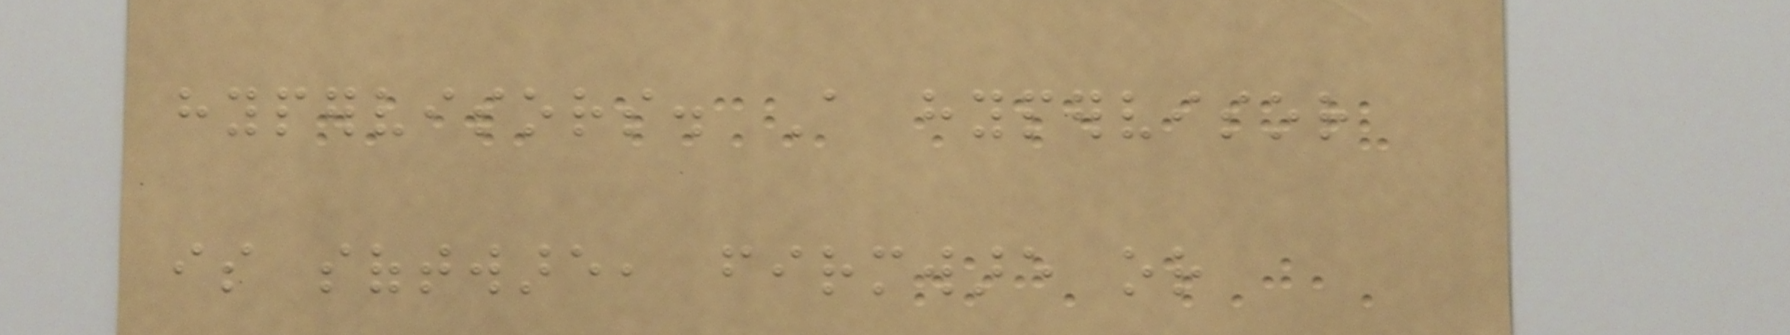hypervisors. A hypervisor
is software, firmware or
